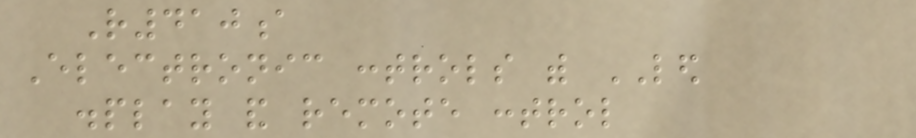R410a
Electronic controls with LED
display and remote control
